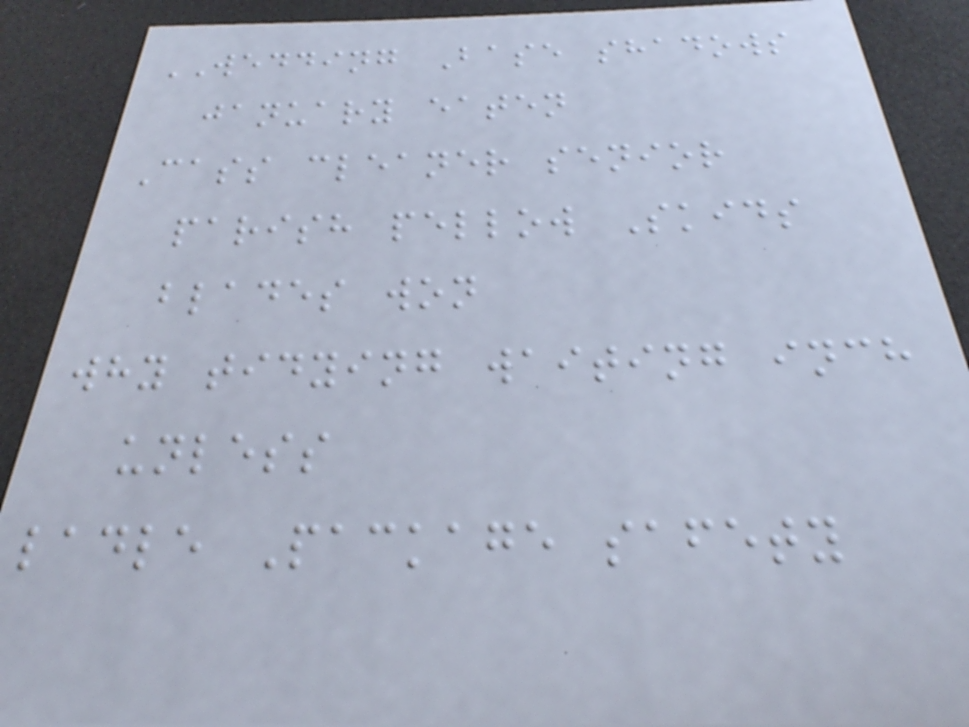WEDDING Base shadows
january eaten
Cass cleaner senior
parish pellow Skids
blades won
why tidying waiting inch
unless
ladle Package safety
